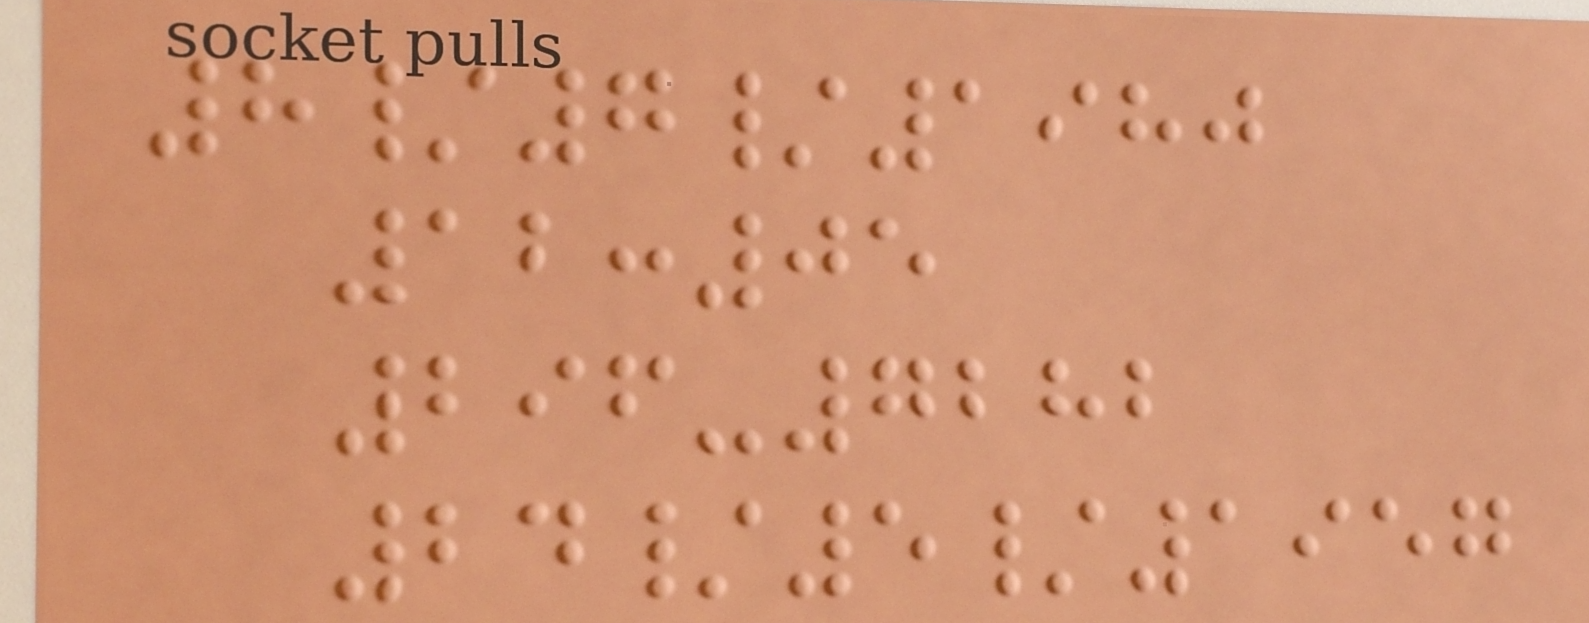8/7/1980
12:05
296-7282
24/5/1957
